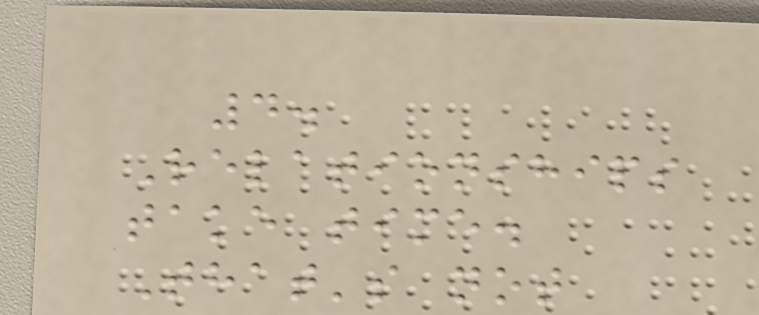4.
Relationships
take time.
That's not
